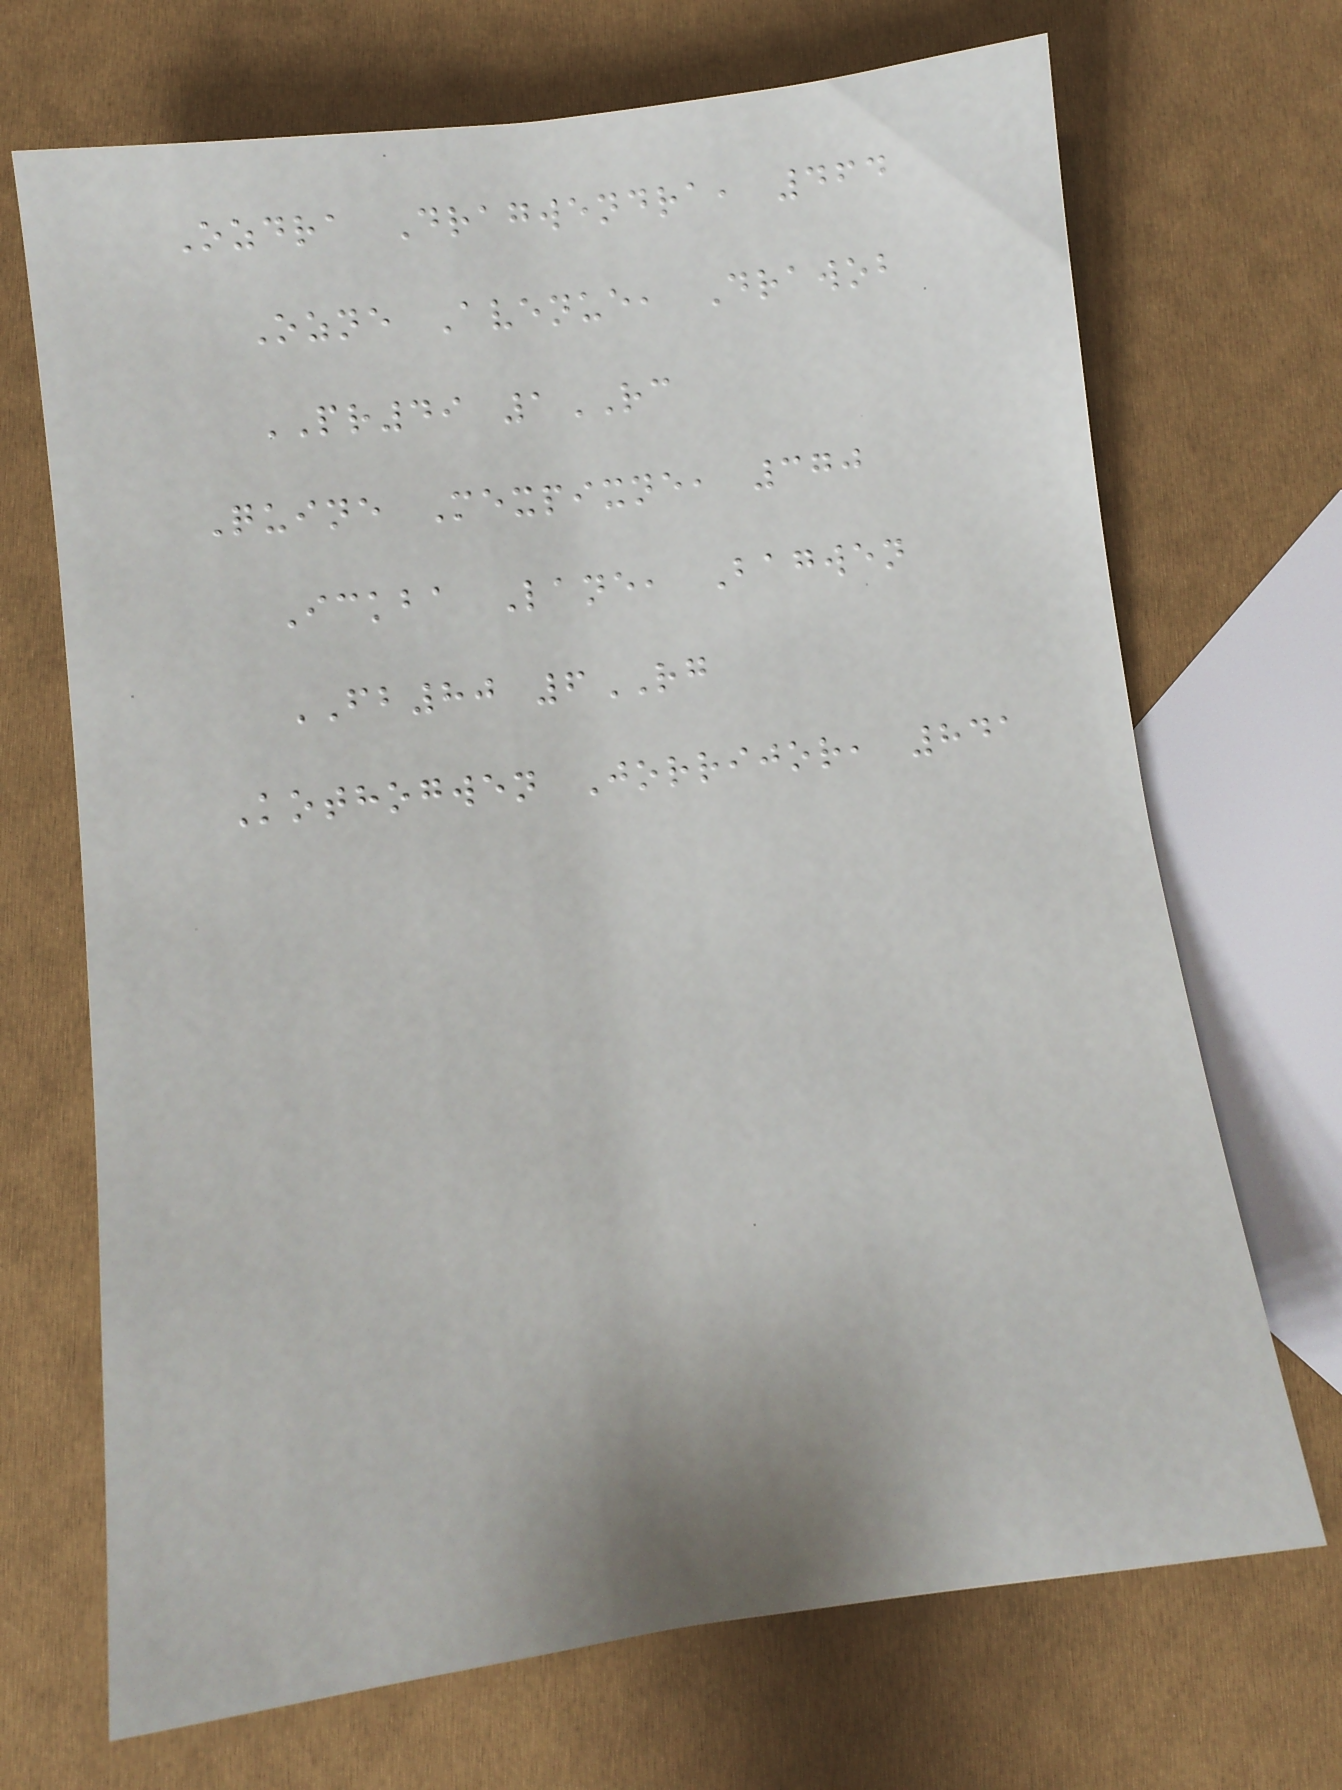Ozdra Dragwendra, 464
Ozne Avenue, Drawob
PR49 1RC
Quine Mexpixne, 370
Ickba Lane, Bagwen
FB80 6RG
Kothogwen Jorrijor, 841
